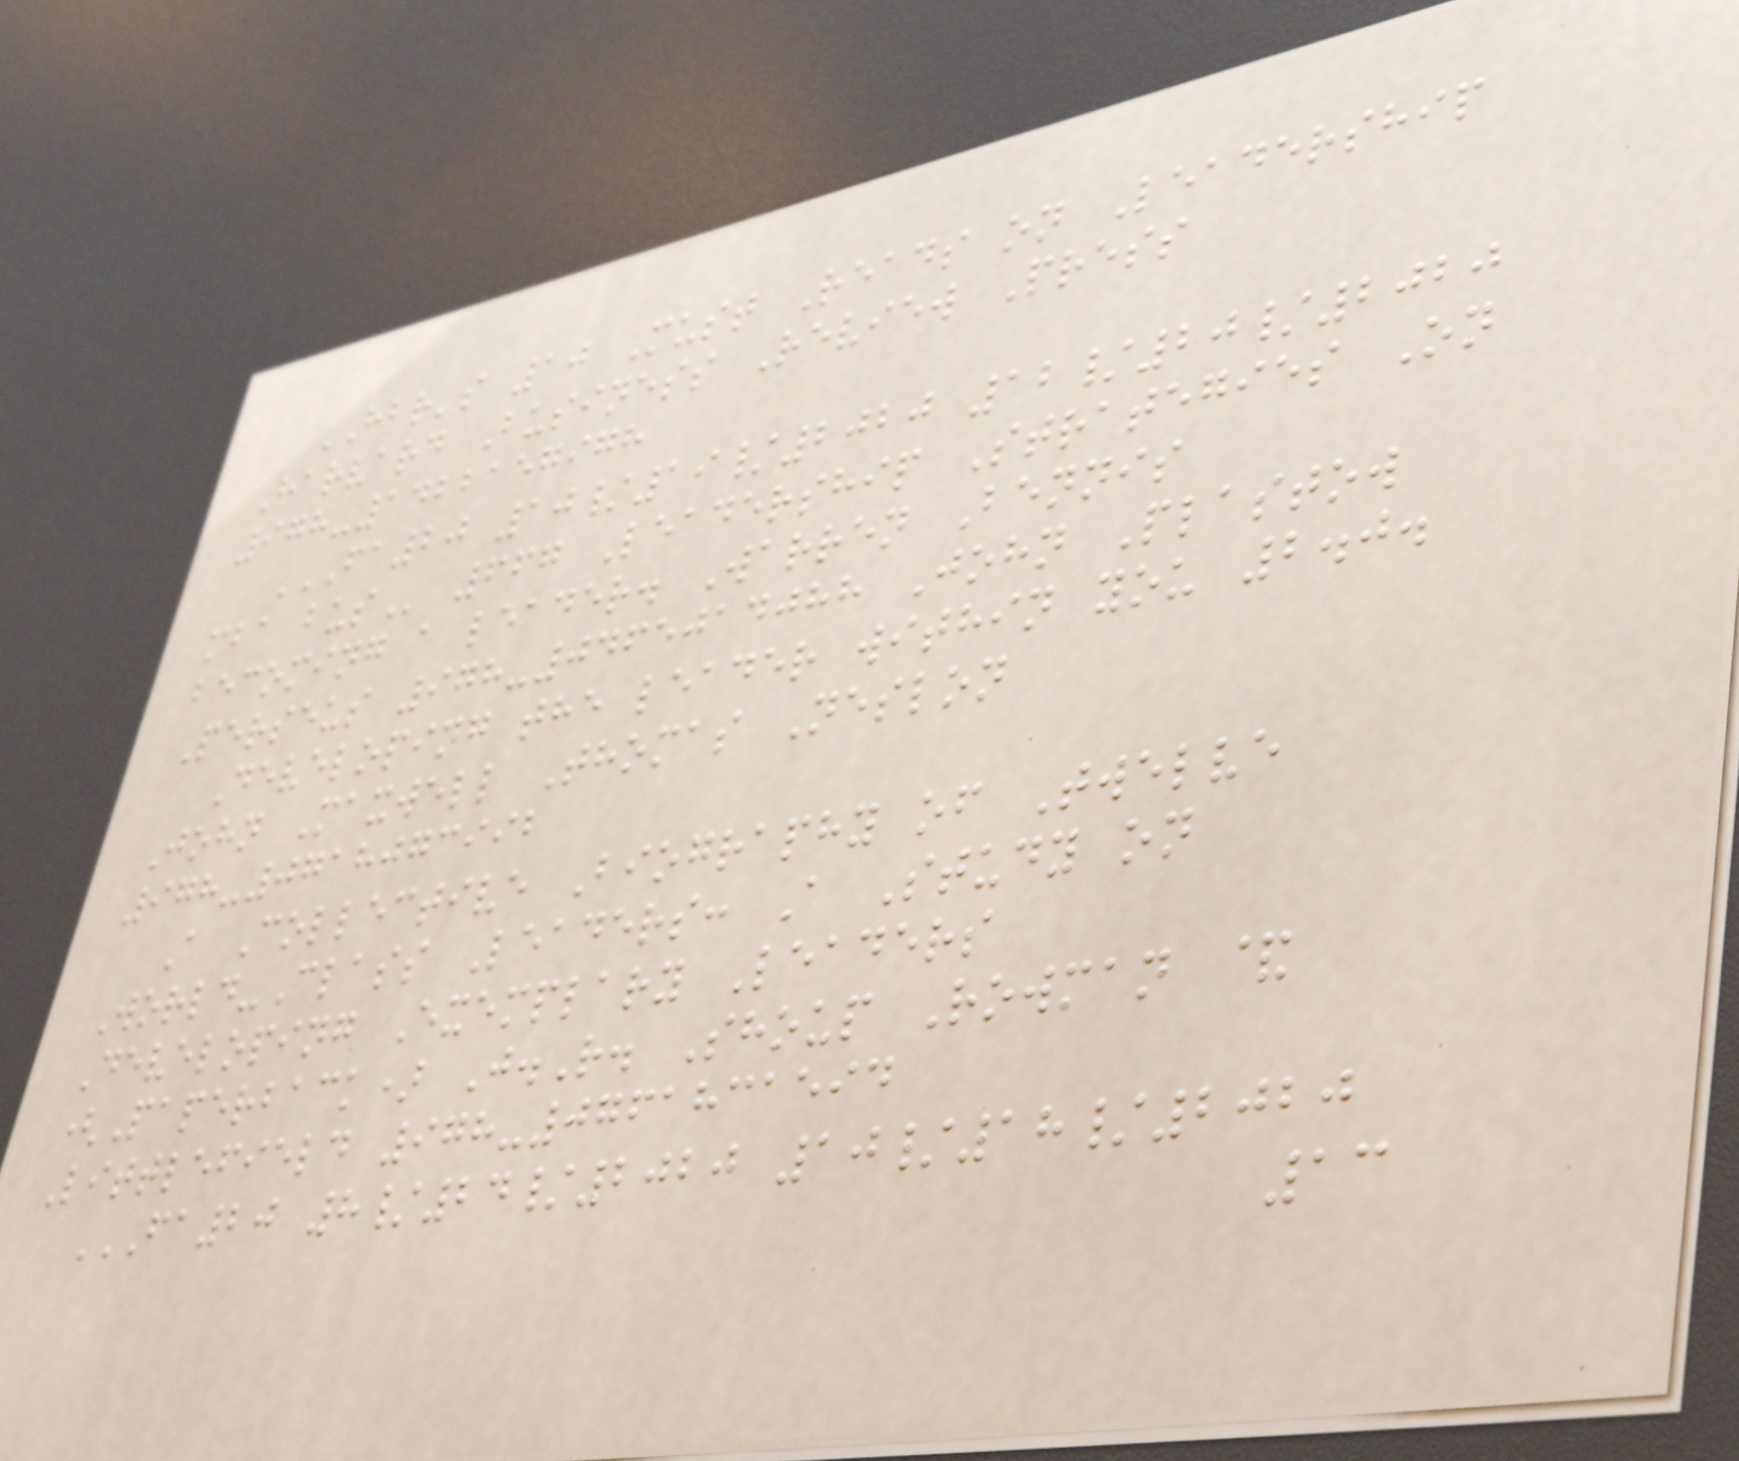HBR's 10 Must Reads on Leadership
Harvard Business Review Press
978-1422157978
FA20 10/19/2020 12/20/2020
MBA BUS 667 Leadership Strategies On
becoming a leader. Warren Bennis
Perseus 978-0465014088 John Plastow
Developing the leader within you 2.0.
John Maxwell Thomas Neslon
978-0718073992
A Collective Biography of Twelve
World-Class Leaders: A Study on
Developing Exemplary Leaders
(Paperback) J.R. Shoup Rowman &
Littlefield 978-0761831594
FA20 8/24/2020 10/18/2020
13
